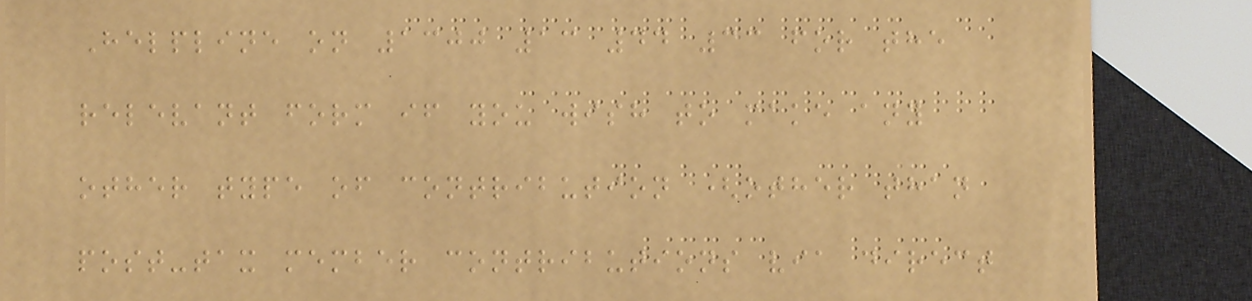Helpline on 1300 13 44 33 for the
relevant form if you wish to make any
other type of contribution (other than
post-tax member contributions via direct
